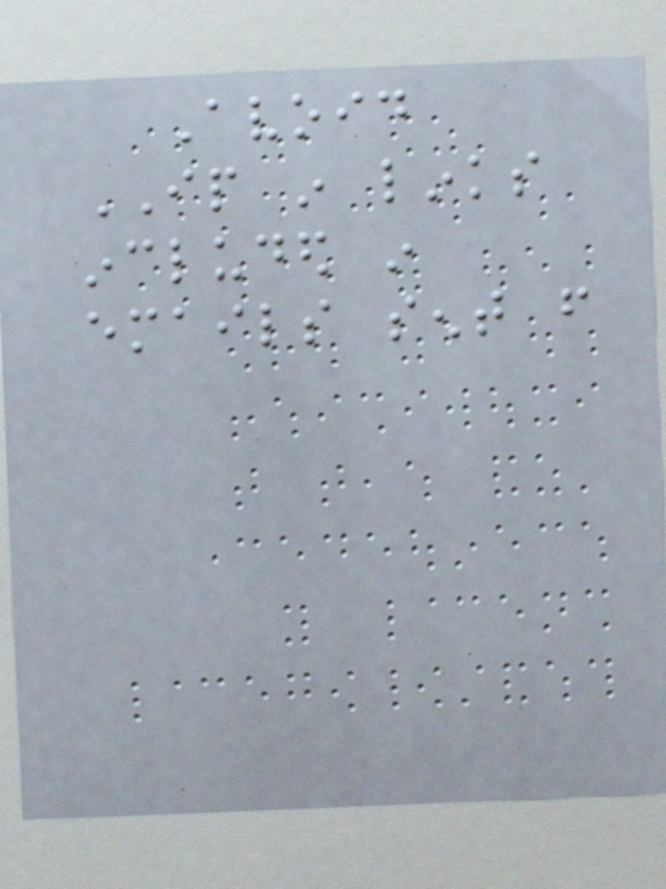Avoid
IP in links
included in
emails sent from
